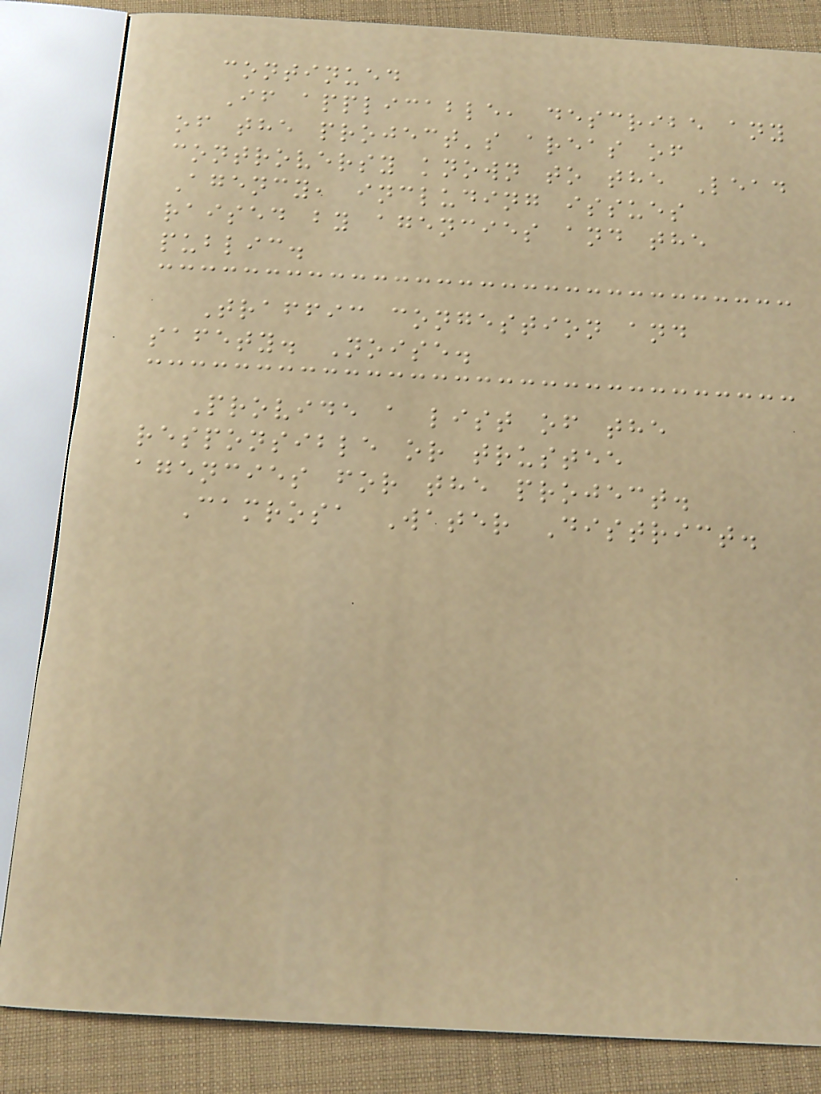continued
If applicable, describe any
of the project's areas of
controversy known to the Lead
Agency, including issues
raised by agencies and the
public.
Traffic congestion and
safety. Noise.
Provide a list of the
responsible or trustee
agencies for the project.
Camrosa Water District.
